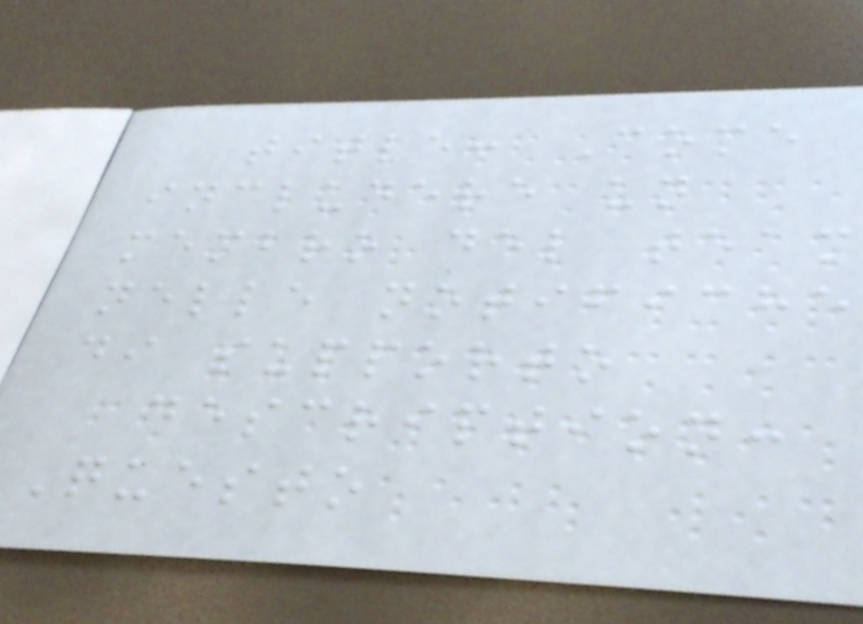title: Come
includere un
membro del team
nelle notifiche
di supporto
description:
Questo
